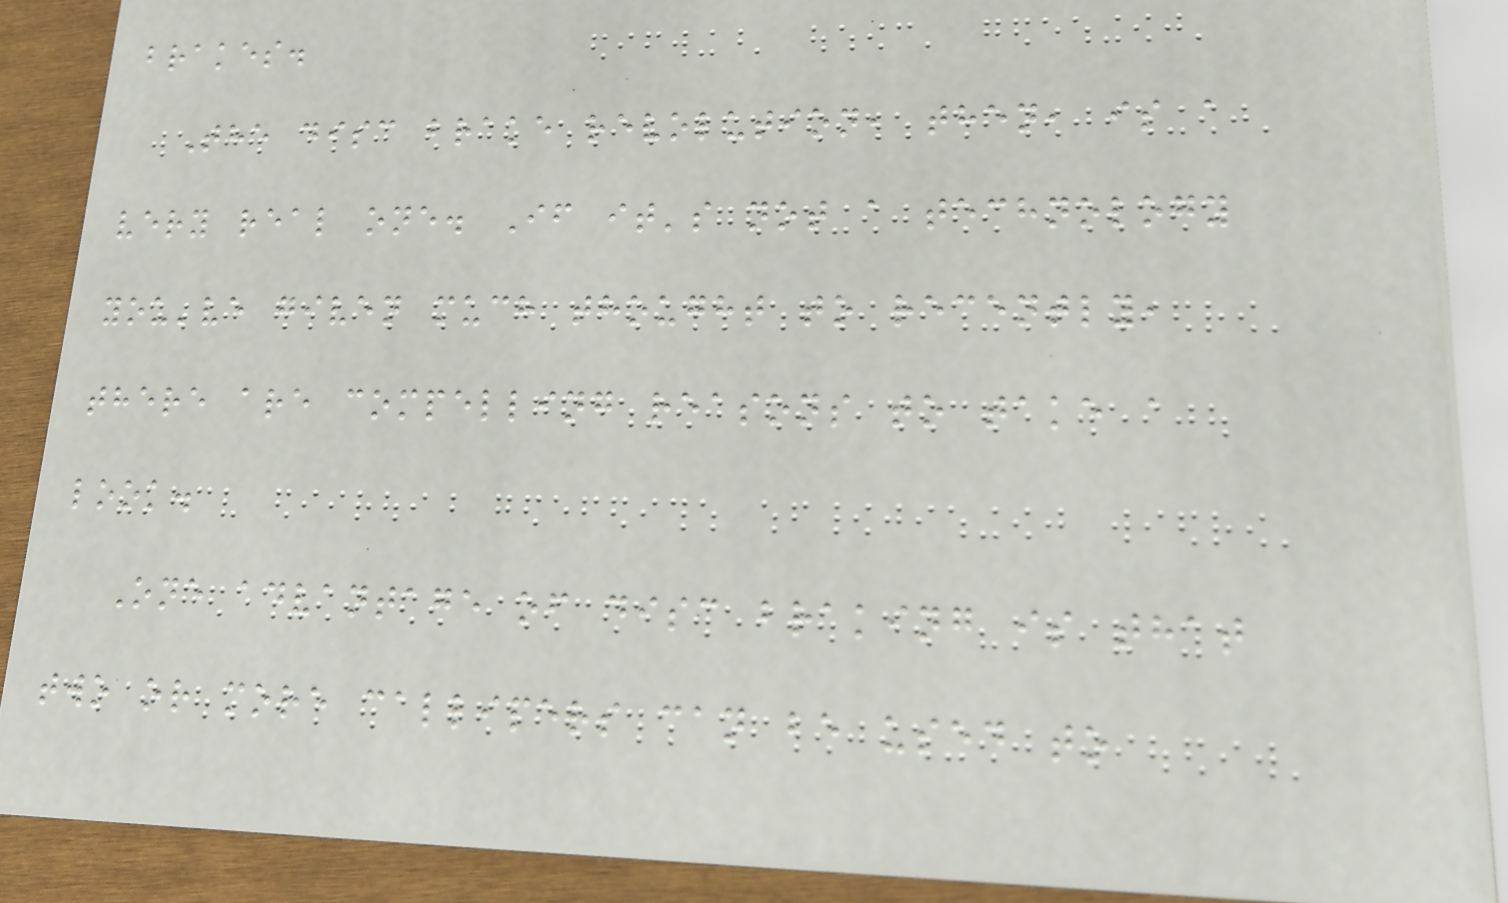brakes.
The disc brake revolution, then, is a
very real one. If it's not a technology
you've given much thought to recently,
there are compelling reasons to take a
look.
One advantage of disc braking is that
two or more callipers can be used to
